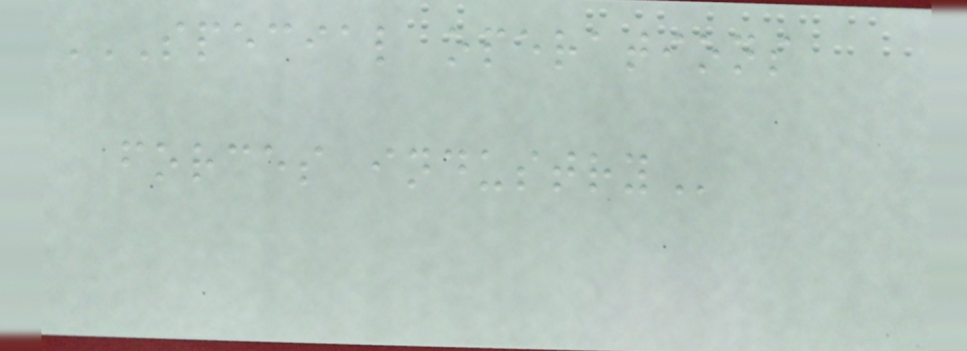SPECIAL OPERATIONS
FORCES INDUSTRY
